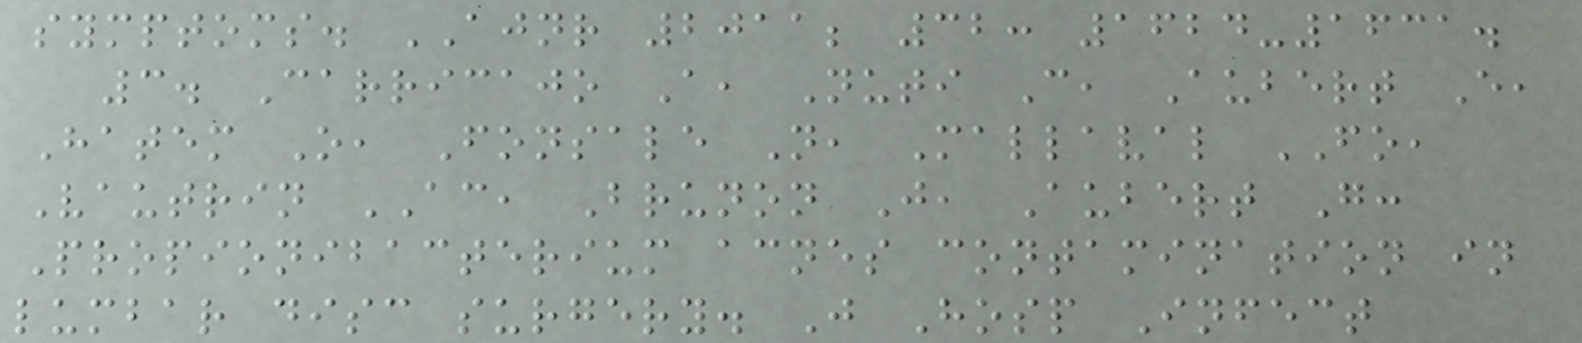symptoms. AJNR 2011; 32: 1624-1631.
3. Carricajo A, Nuti C, Aubert E,
Hatem O, Fonsale N, Mallaval FO,
Vautrin AC, Brunon J, Aubert G:
Propionibacterium acnes contamination in
lumbar disc surgery. J Hosp Infect
